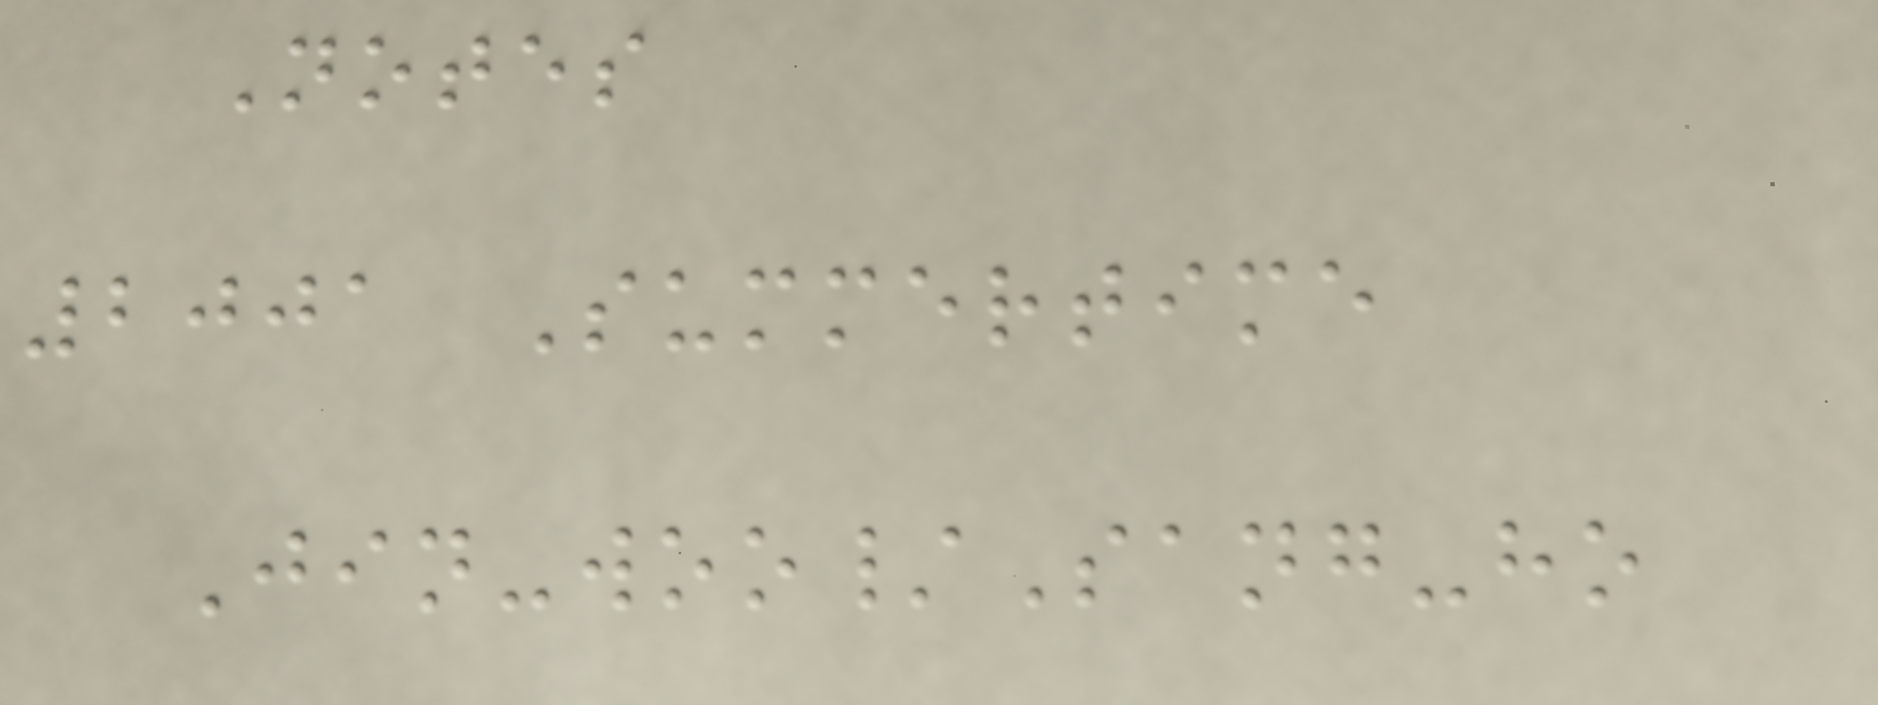Notes
2001 Summertime
Jin-woo/Sang-ho
